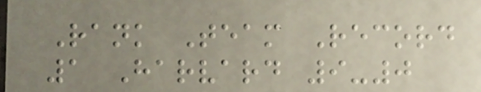Rank Team Record
1 Harvard 9-0
